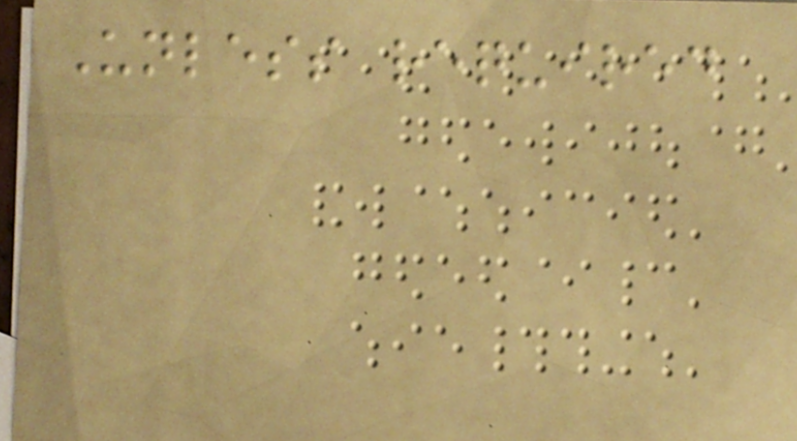Unless required
